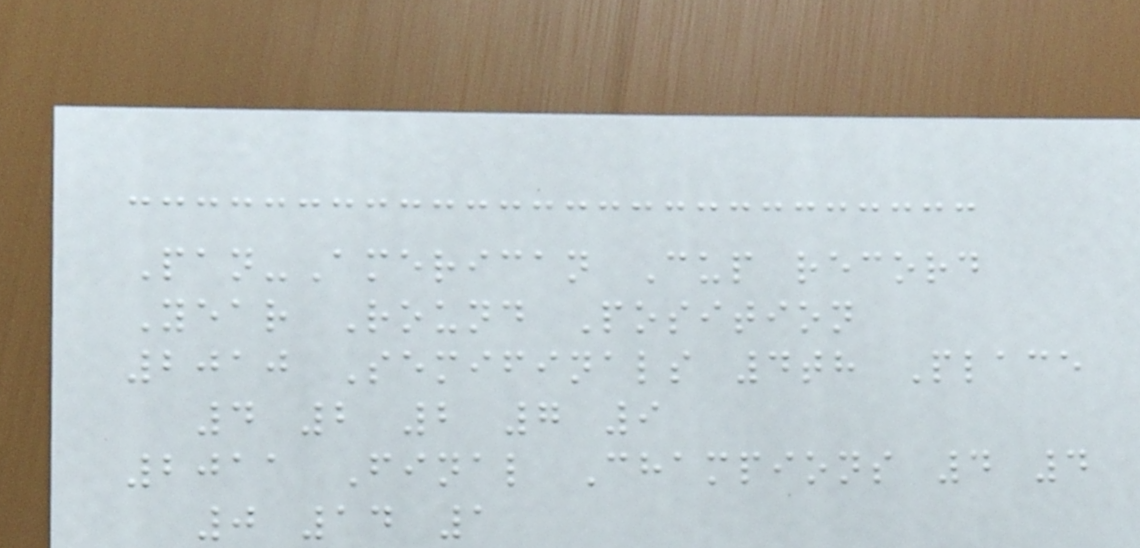Pan-American Cup record
Year Round Position
2010 Semifinals 4th Place
4 2 2 7 9
2011 Final Champions 4 4
0 14 1
